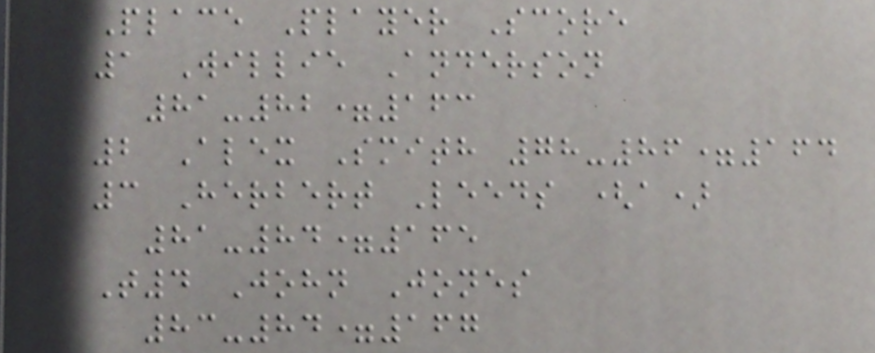Place Player Score
1 Willie Anderson
81-82=163
2 Alex Smith 78-86=164
3 Herbert Leeds (a)
81-84=165
T4 John Jones
83-84=167
